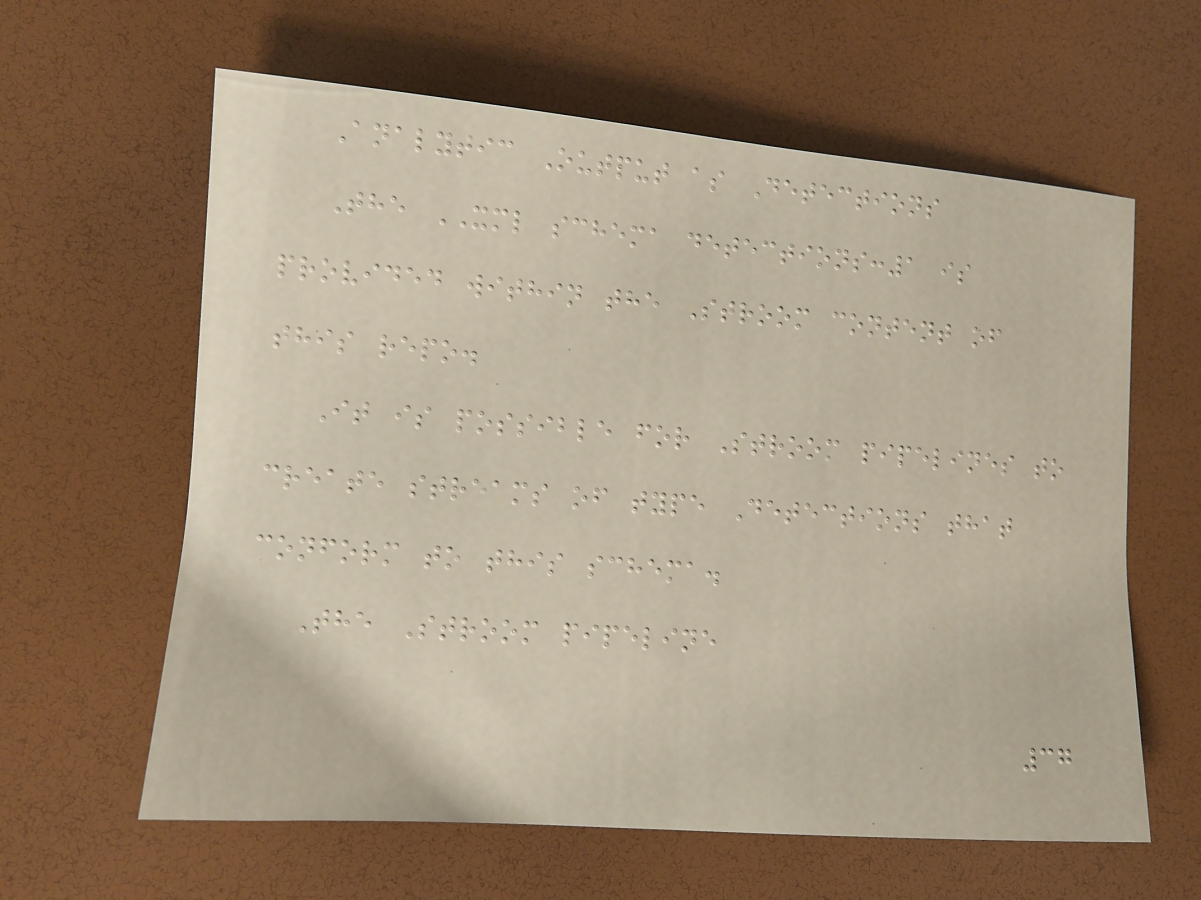Analytic Output as Detections
The XML schema detections:1 is
provided within the Stroom content of
this repo.
It is possible for Stroom pipelines to
create streams of type Detections that
conform to this schema.
The Stroom pipeline
37
